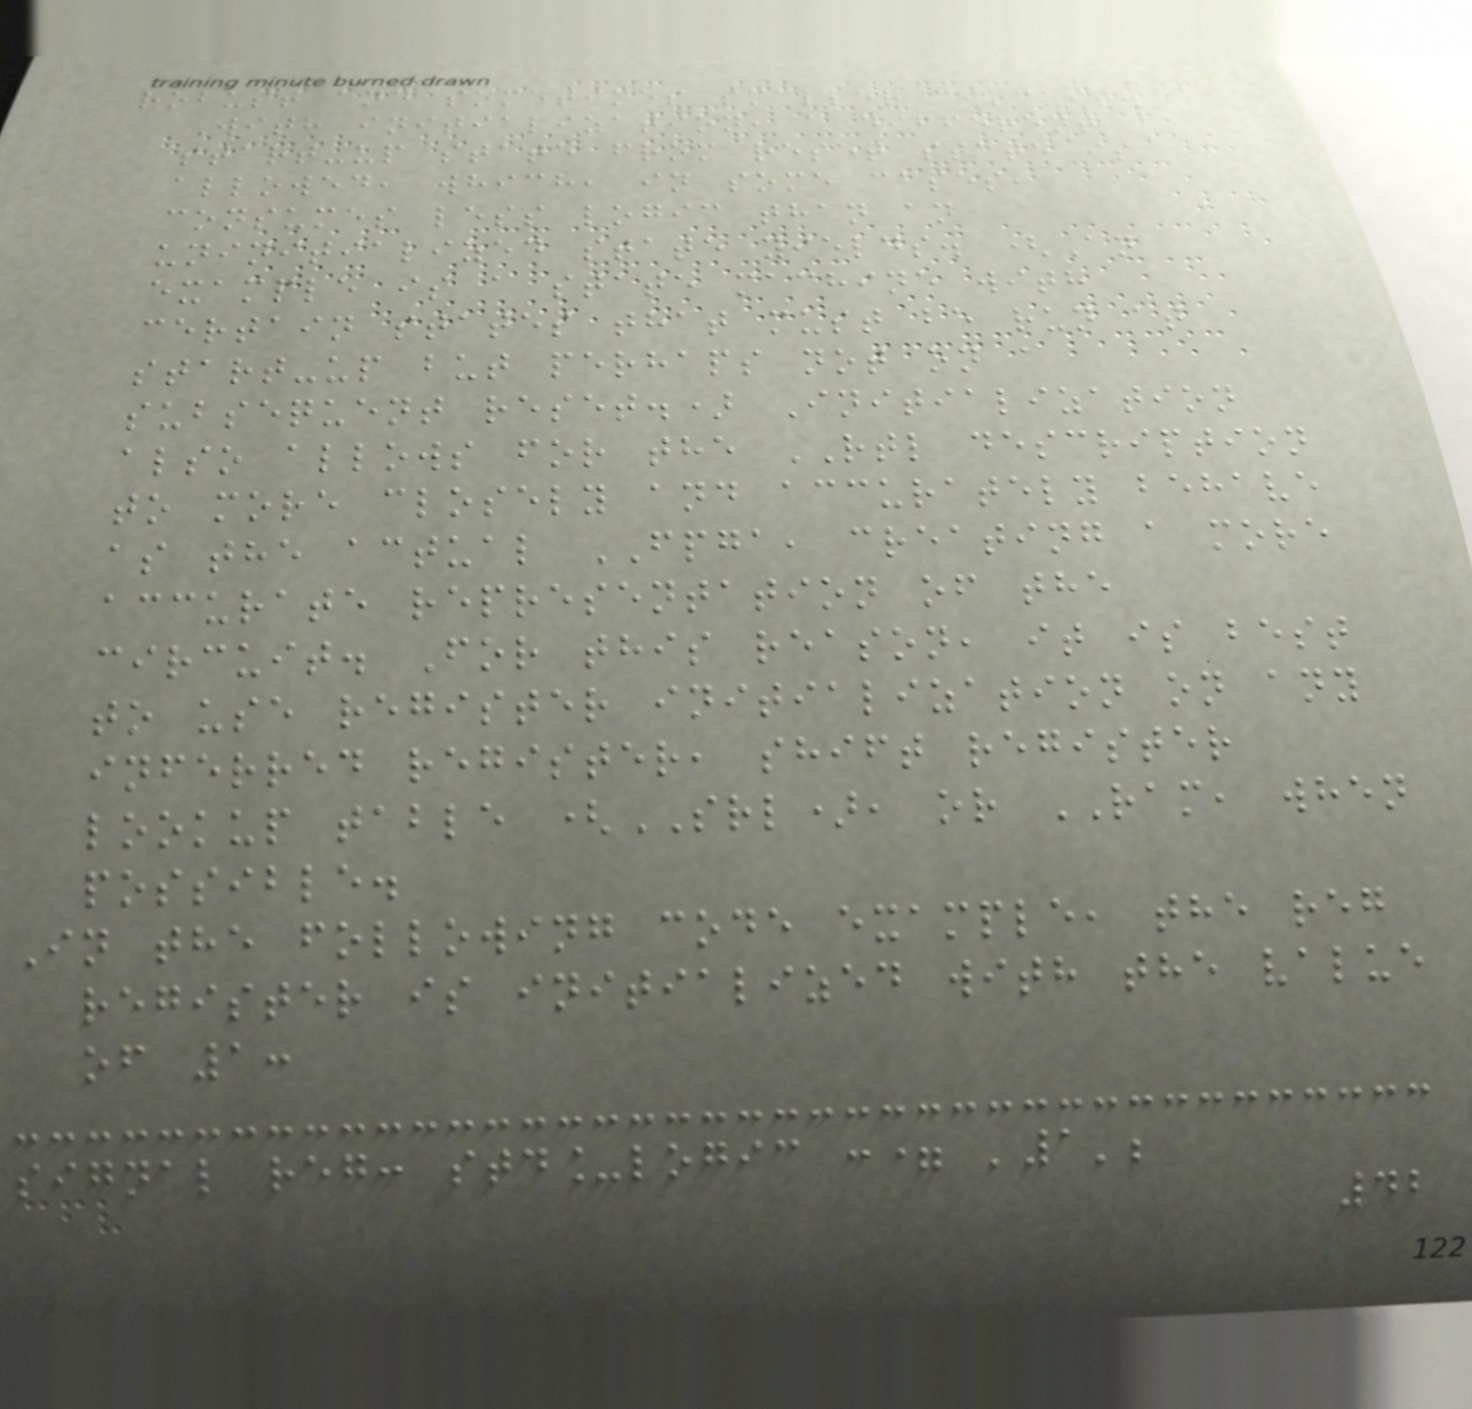robust and sometimes smaller circuit.
With initialization, a different
start-up state from reset state is
allowed, which, in some cases,
consumes less logic than an
uninitialized state yields. (An
example is a state machine with
certain states that must be run at
start-up but perhaps not on a
subsequent reset.) Initialization
also allows for the RTL description
to more closely and accurately behave
as the actual FPGA, creating a more
accurate representation of the
circuit. For this reason, it is best
to use register initialization on any
inferred register, shift register
lookup table (SRL), or RAM, when
possible.
In the following code example, the reg
register is initialized with the value
of 1:
signal reg: std_logic := '1';
42
